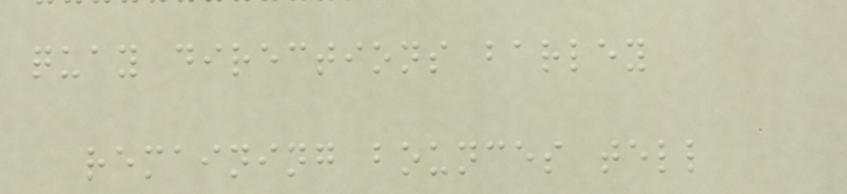quay directions barley
remaining bounces tell
